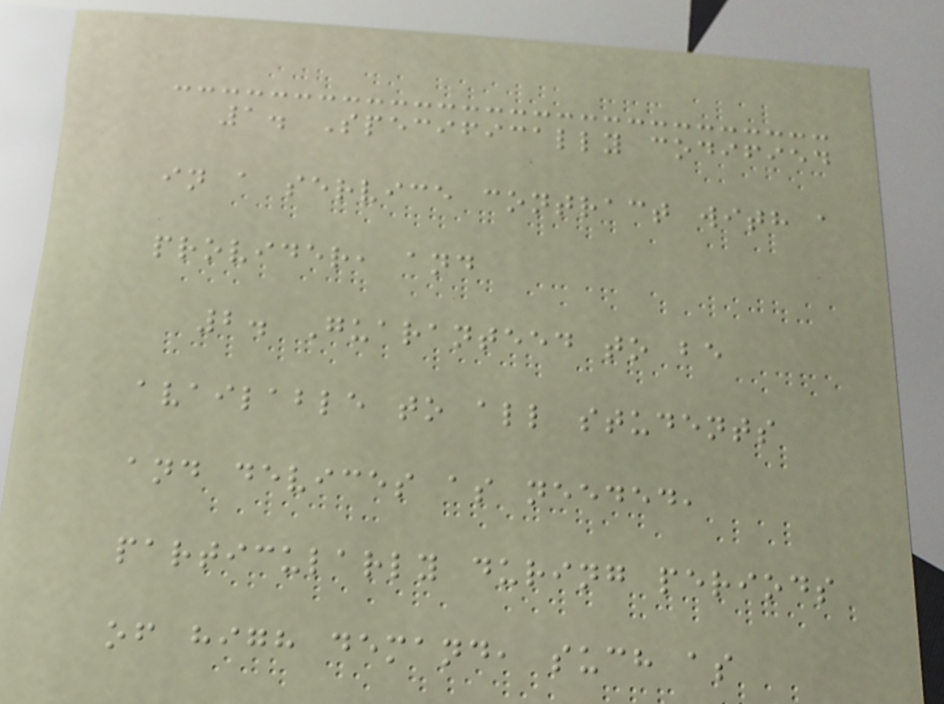1. Specifically codified
in a service contract with a
provider, and
2. Guaranteed to be
available to all students
and devices as needed,
particularly during periods
of high demand, such as
